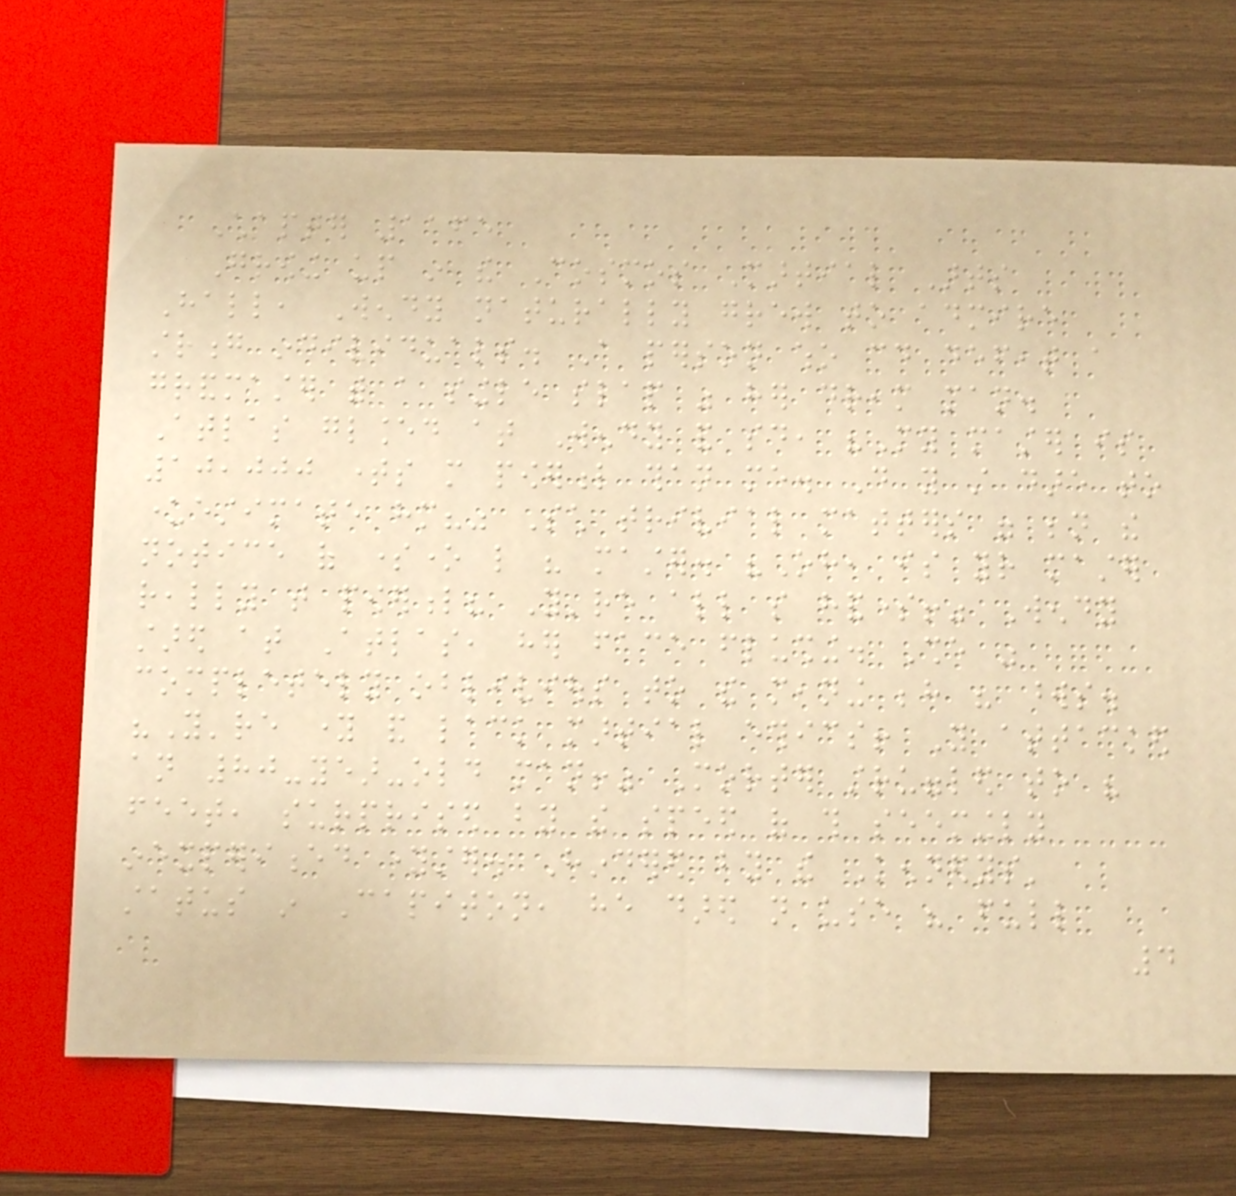Chapter 1165
Growing up in the Cosmos Martial Arts
Hall, Wendy naturally grew to admire
strong individuals. A person who could defeat a
grandmaster with a single slap was her dream man.
Atlas glanced at Wendy and said, "My master is
10,000 times more powerful than me. Do you still dare to
underestimate him?" Such trivial matters were beneath the
notice of someone like his master. "Oh, is your master
really that powerful? You're all so handsome!" Wendy
stared at Atlas, her face flushing. She was
completely oblivious to the meaning behind his words.
"You're young and lack martial ethics! You attacked
an 80-year-old man!" Morter struggled to his
feet, surprised by the speed of this seemingly
inexperienced youngster. Hindered by the Kennedys'
status in Capiton, he dared not use his full
4
